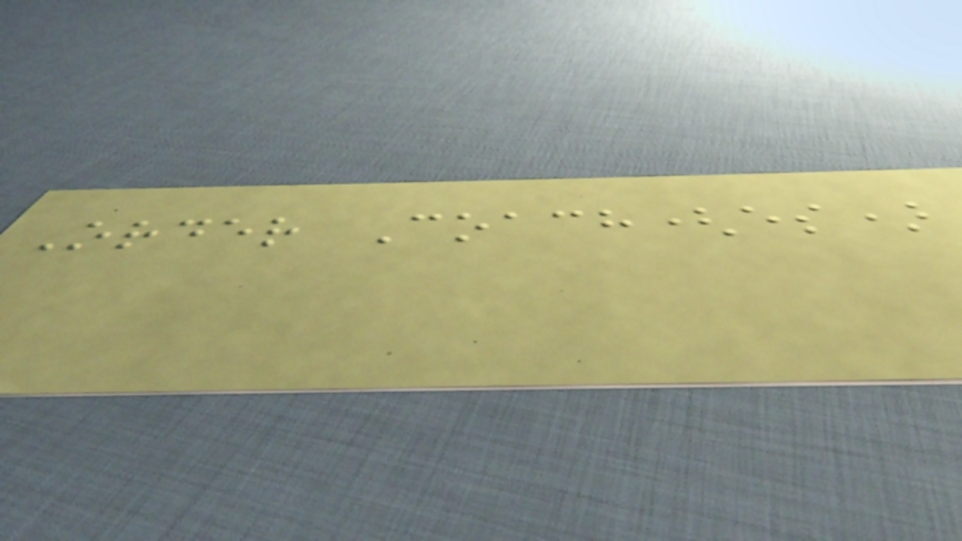Order Coach(es)
